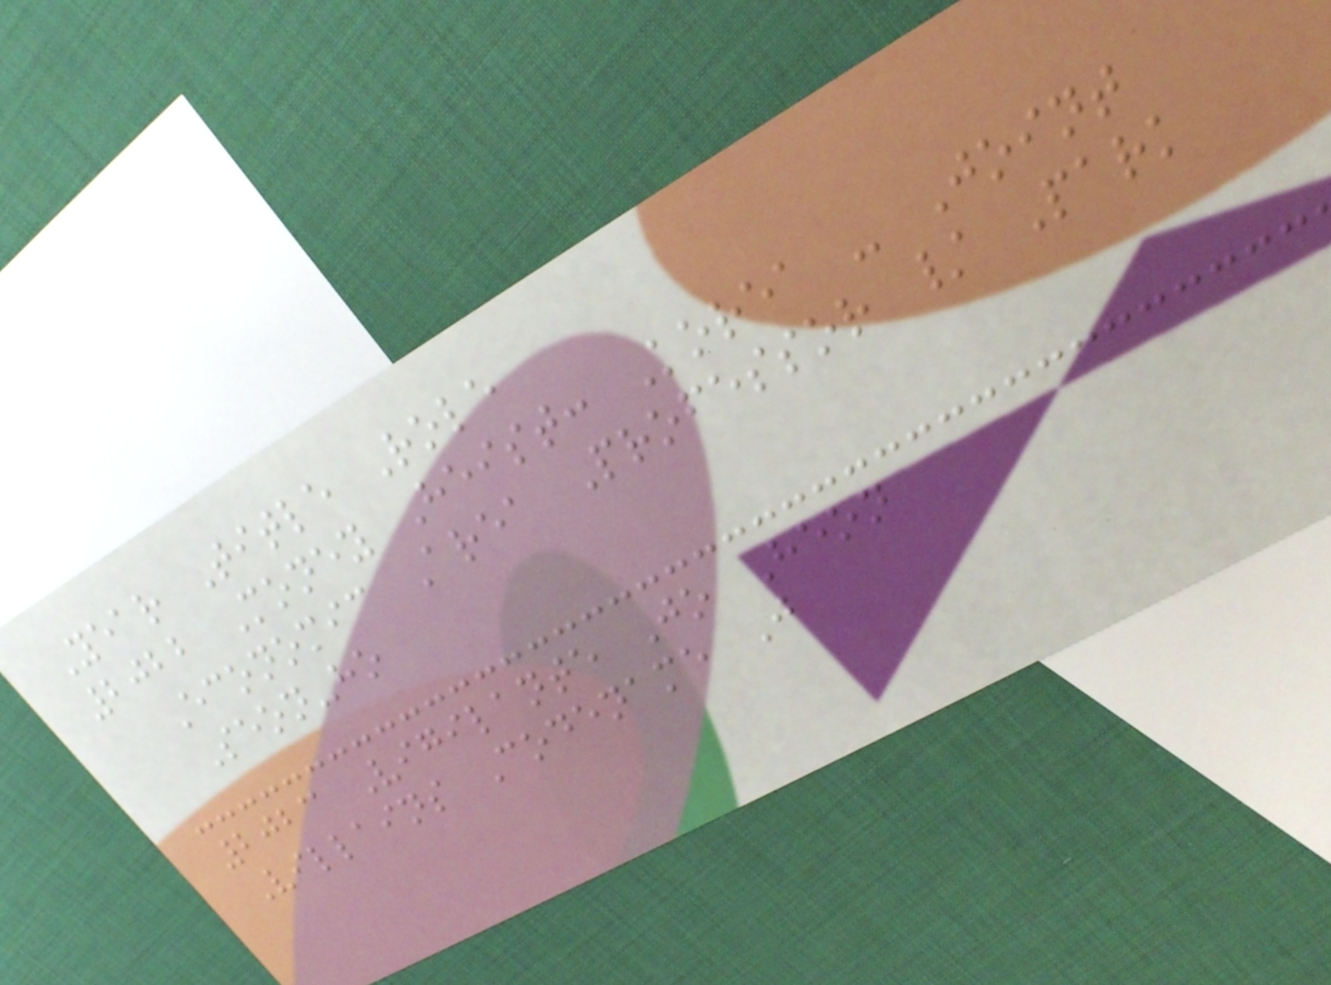Year Title Role
2022 Money Heist: Korea - Joint
Economic Area Professor / Park
Seon-ho
2023 Vigilante Jo Heon
Villains Codename J
